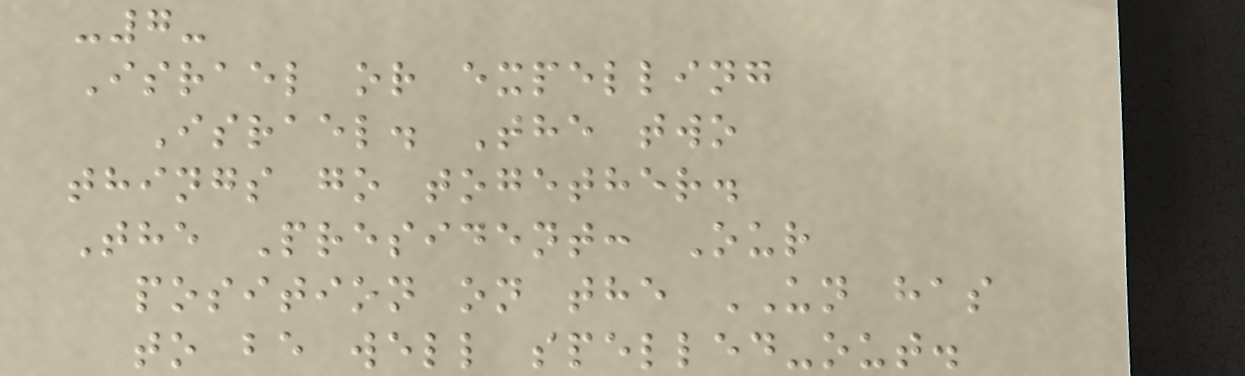-7-
Israel or expelling
Israel. The two
things go together.
The President: Our
position on the UN has
to be well spelled-out.
